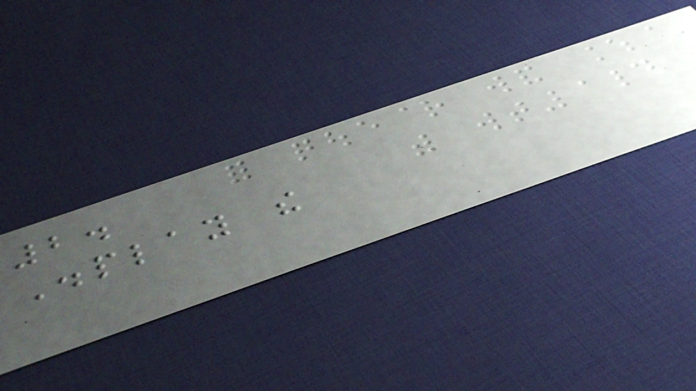2.
Display the
